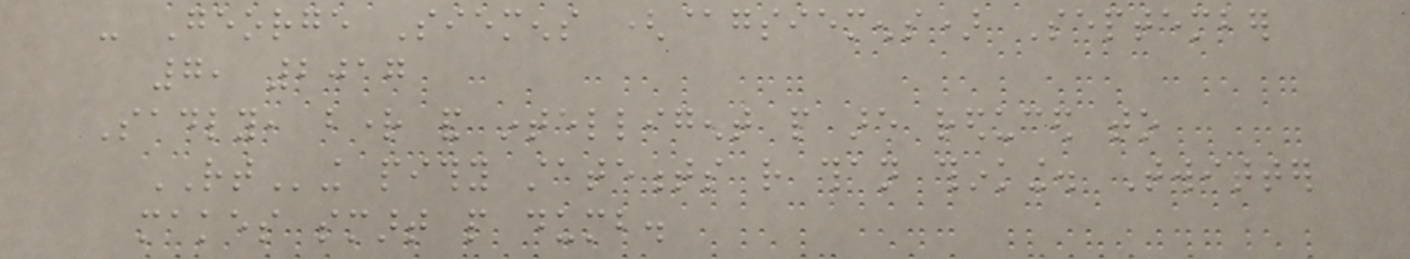- George Siemens (@gsiemens) September
7, 2017
Sadly, bright and intelligent people are reduced to
RTing pithy statements rather than thinking. Twitter
makes smart people dumb.
